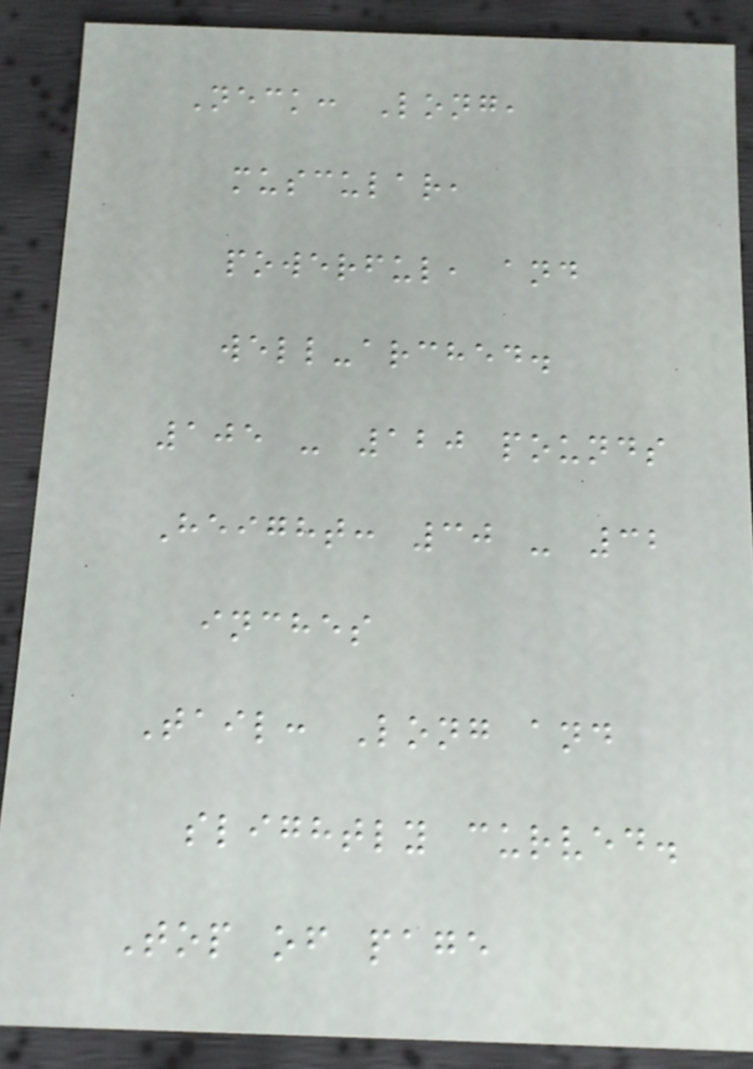Neck: Long,
muscular,
powerful, and
well-arched.
105 - 120 pounds
Height: 30 - 32
inches
Tail: Long and
slightly curved.
Top of page
